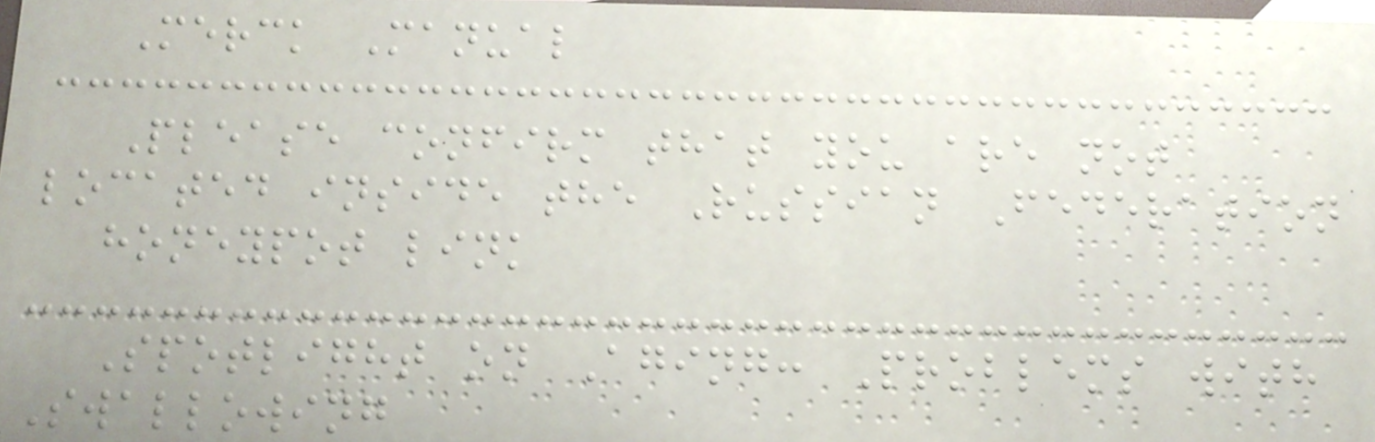Merck Manual
Please confirm that you are not
located inside the Russian Federation
honeypot link
Spotlight on Aging: Problems with
Swallowing
